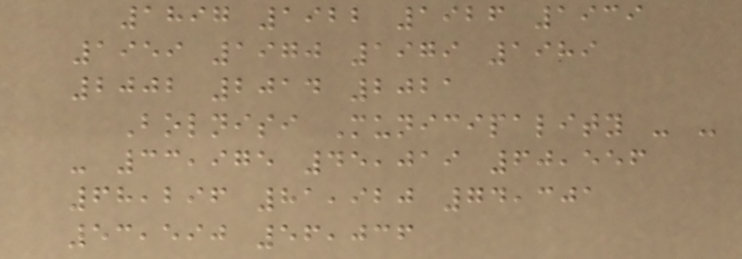1897 1922 1926 1939
1959 1970 1979 1989
2002 2014 2021
Bolnisi Municipality - -
- 33,975 45,019 60,556
68,296 81,920 74,301
53,590 56,036
